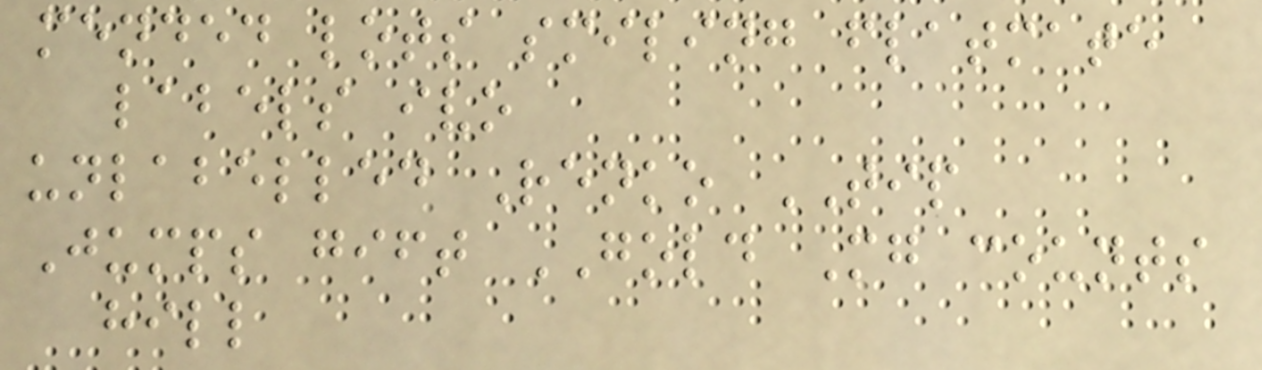mended lots smiling flatmate
labels ivo
unlabelled Renko TIP
Jumps gift GOLD Mg counts
hill
